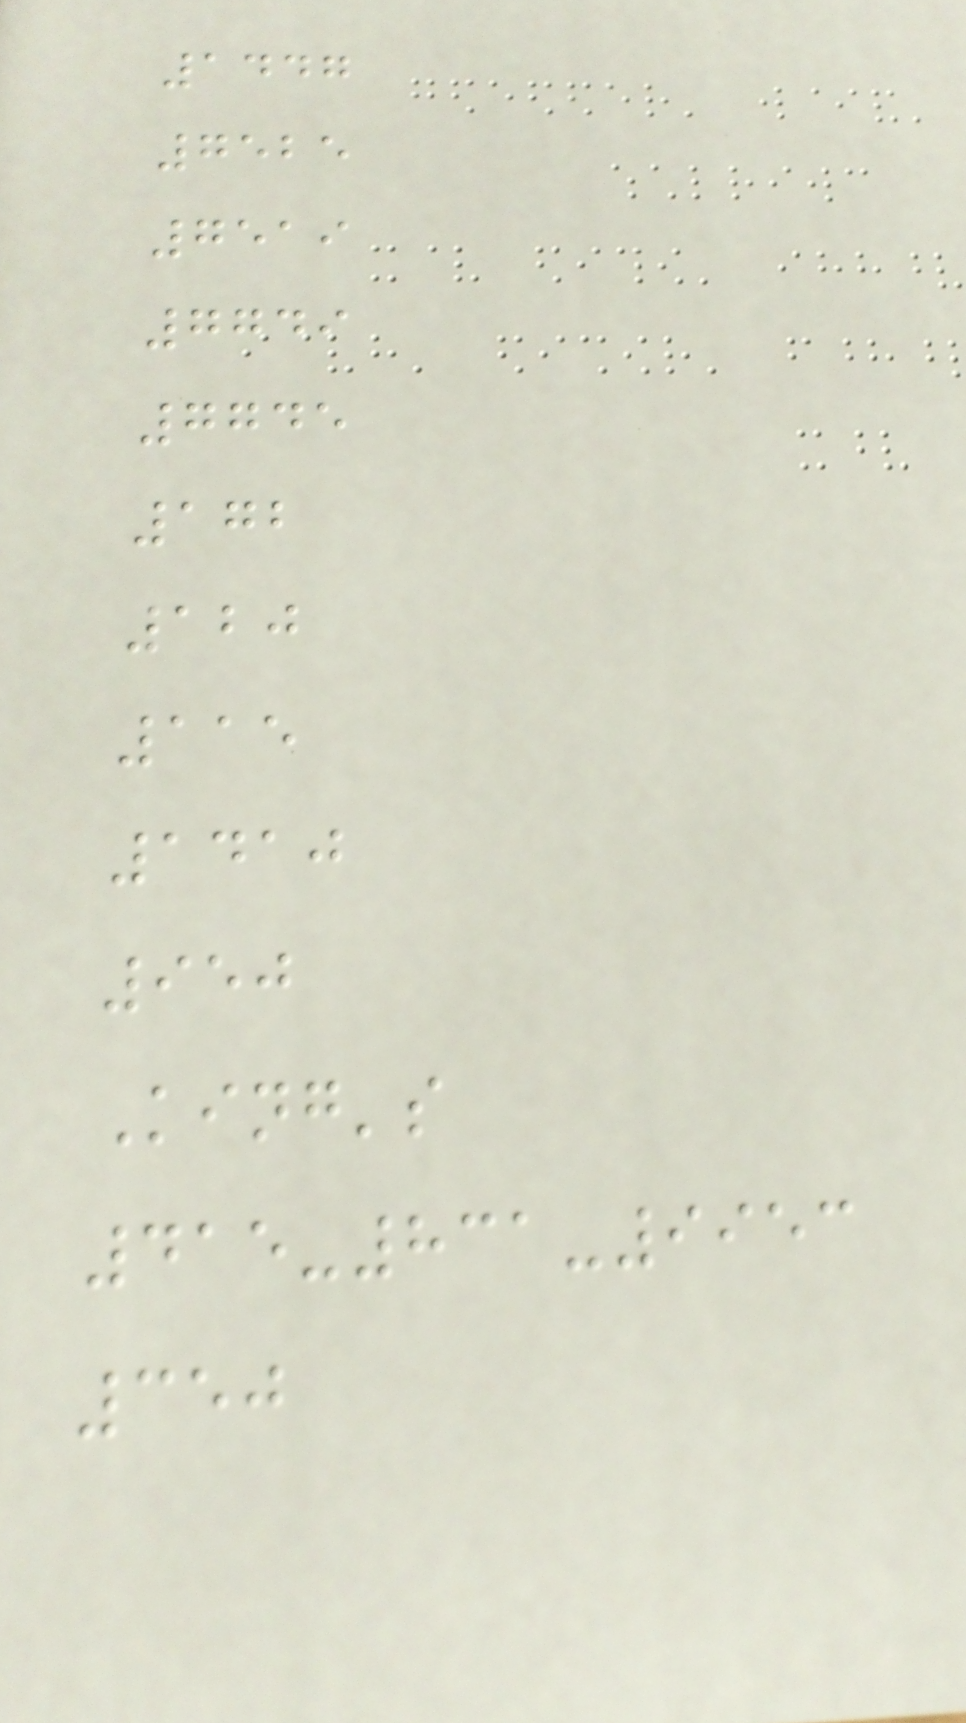1447
7525
7519
7749
7745
172
120
115
1410
950
King's
415-831-9953
350
